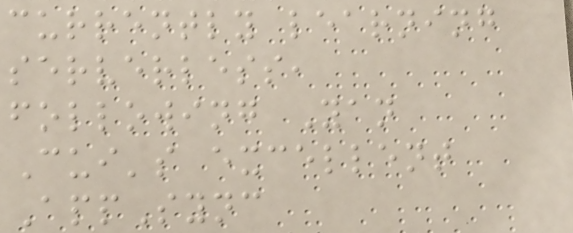currently learning
serverless,
following Yan
Cui's excellent
AppSync
